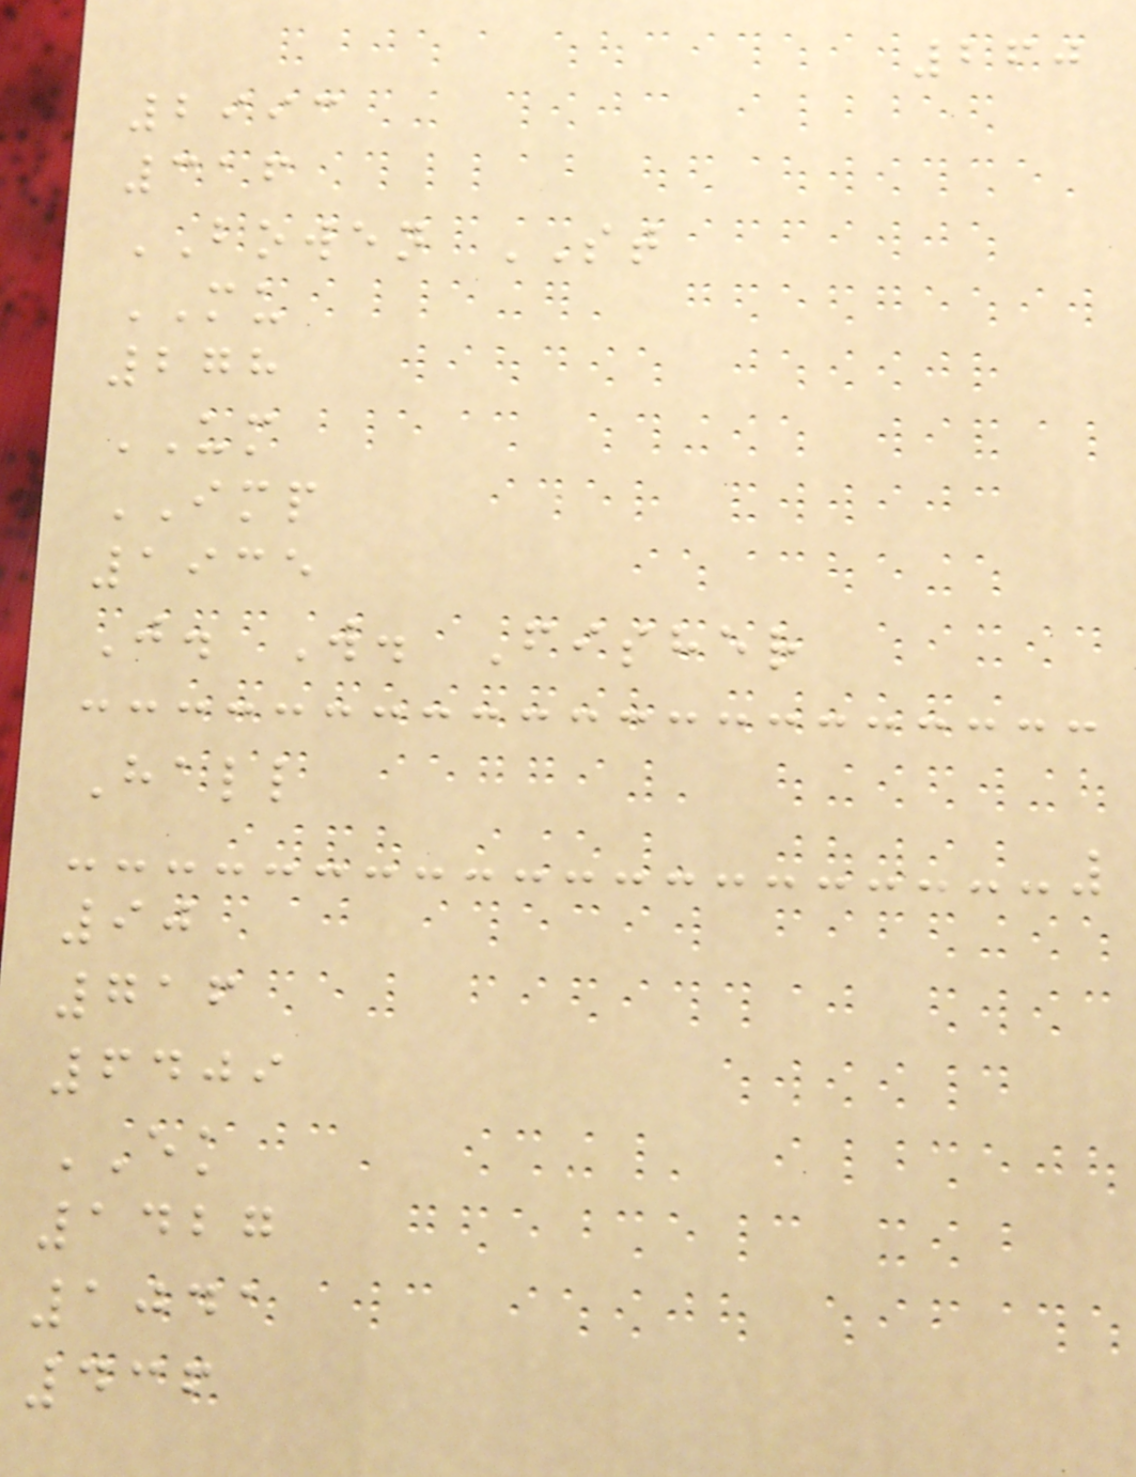260
2993
316
BOWEN ST
MU
278
UM
IMP
1935
J. W. Fisher
Hall
90
716
6409
EK
1427
1041
436
